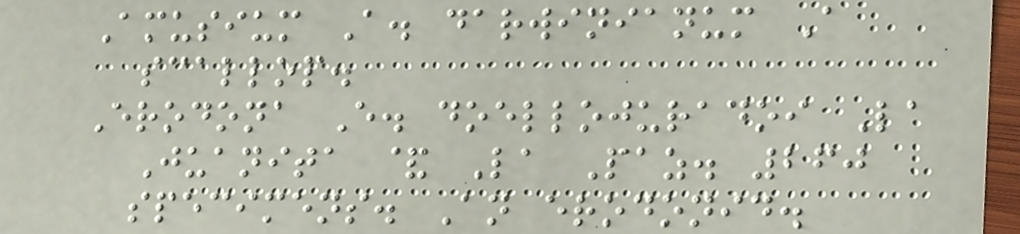Amusium A. darwinianum A
scallop.
Erodona E. doellojuradoi La
Juanita & La Paz. 260
specimens. An erodonid.
